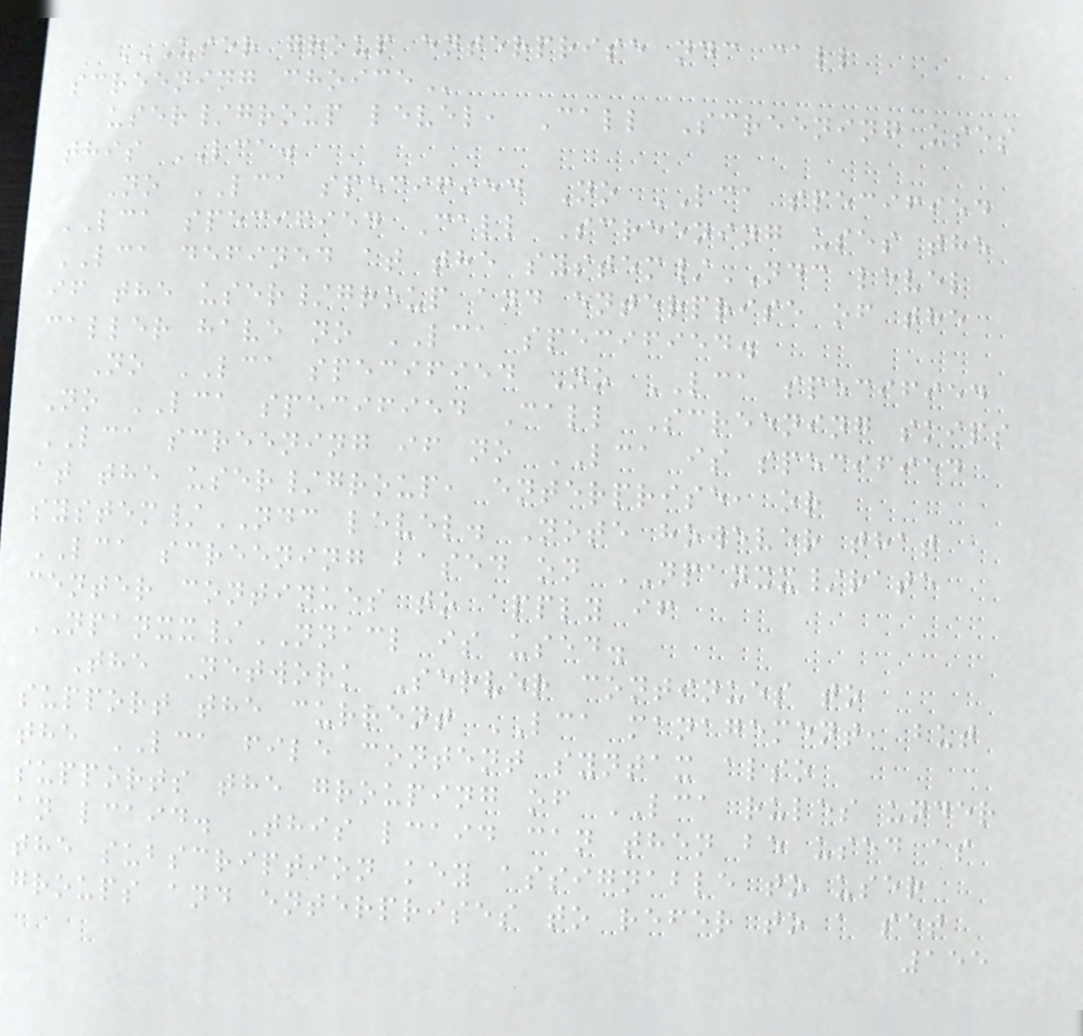USER GROUP ENTERPRISE NDC CALL
SCREENING CHOICE
user/group level, Call Screening uses
this LCA.
No LCA specified No LCA specified
LCA specified Call Screening uses the
LCA defined at the system/NDC level
if the user/group and enterprise of the
caller have no LCA specified.
No LCA specified No LCA specified
No LCA specified Call Screening skips
LCA screening if no LCA is specified
at the user/group, enterprise, or
system/NDC level. Note however that
LCA screening based on NPANXX/rate
center continues to apply if
NPANXX/NNACL is used.
The Network Server continues to
support the current LCA management, but
the LCA file content syntax also
supports the grouping of LCA rules under
an lcaid. This lcaid can then be used as
the subscription key assignable to user
groups and enterprises to refer to a set
155
